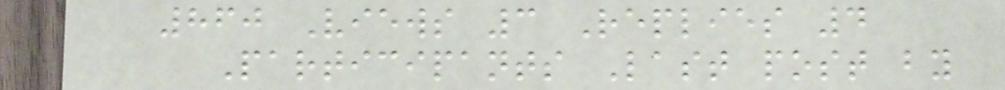860 Views 3 Replies 4
Participants Last post by
